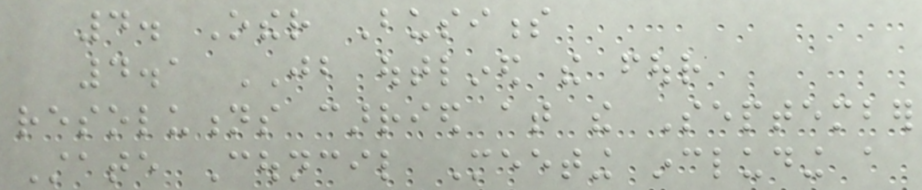4. Other Business
4.1 JB outlined the four
resolutions carried at the September
State Council Meeting including a
